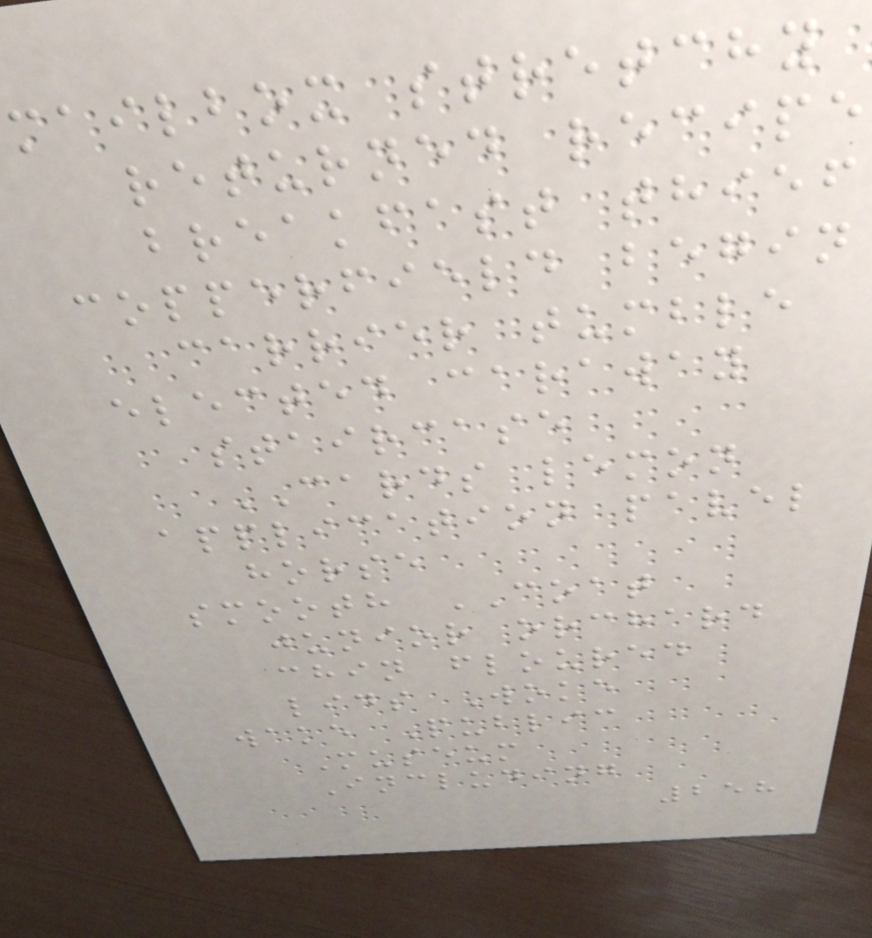mailbox stretchy
returned recipe
breakfast thief
copperfield begin
carrier tumble
elected caraway
staircase
CARDS lemon
application pavel
horse
smooth COAT
junior orchard
chin floured
lids Woke
wake Public
Museum
Including
258
